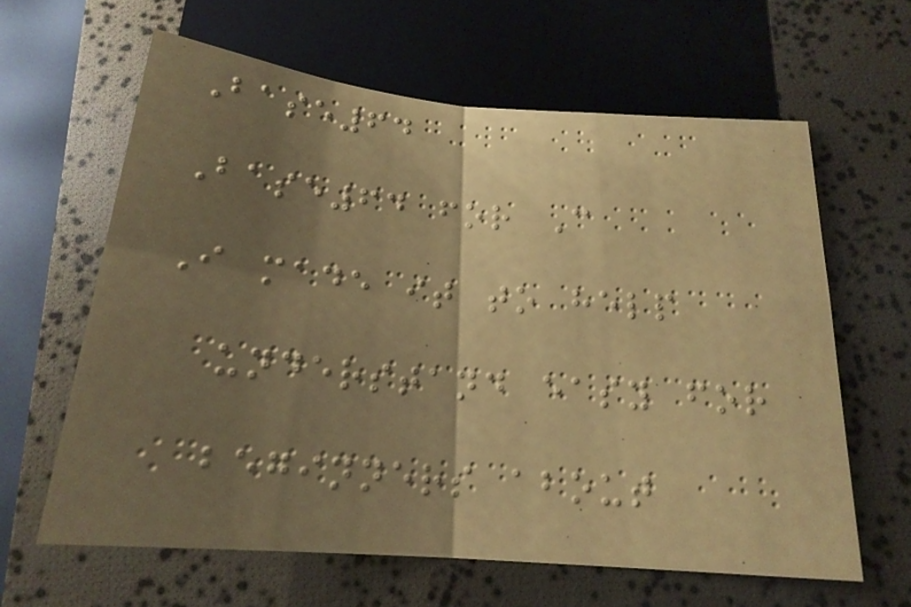Base64
Base64 for C
I made it to help
understand easy for
beginners about
